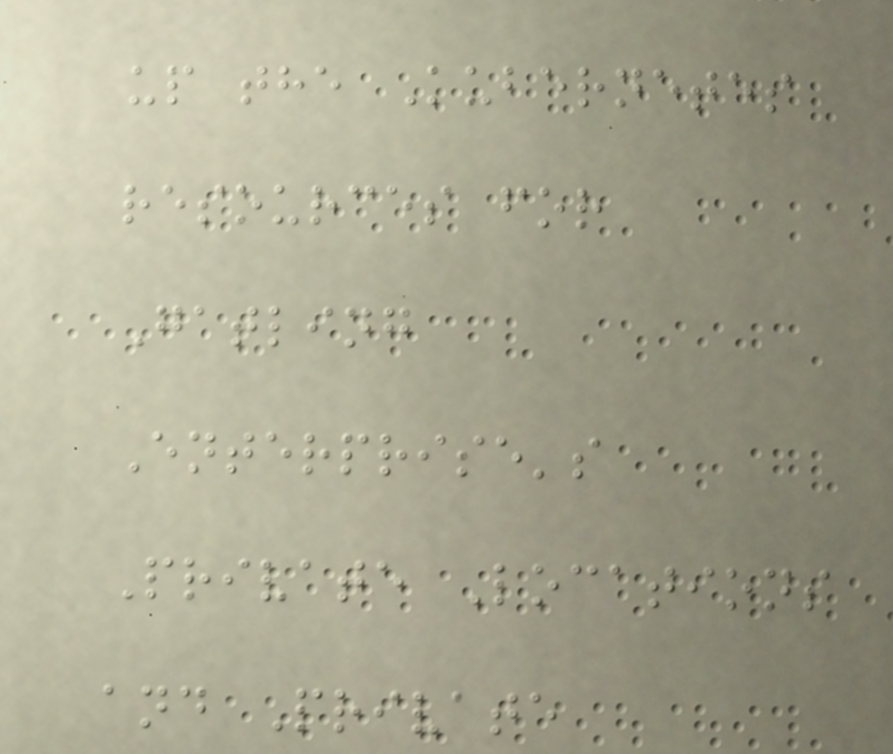up the Kubernetes
resources for
Gatling
Enterprise's
Private Locations
and Private
